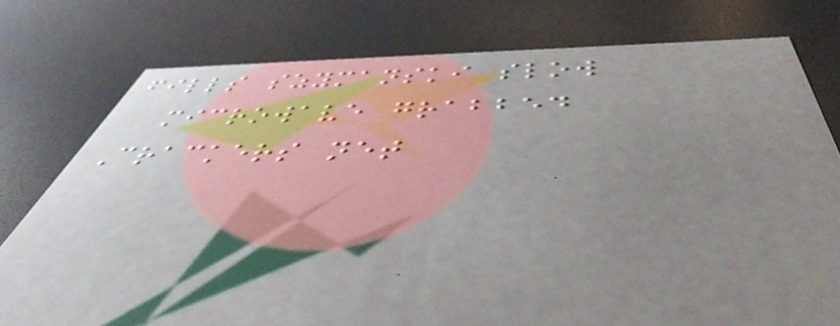fills szymanski slow
microwave grabbed
Crackers net
